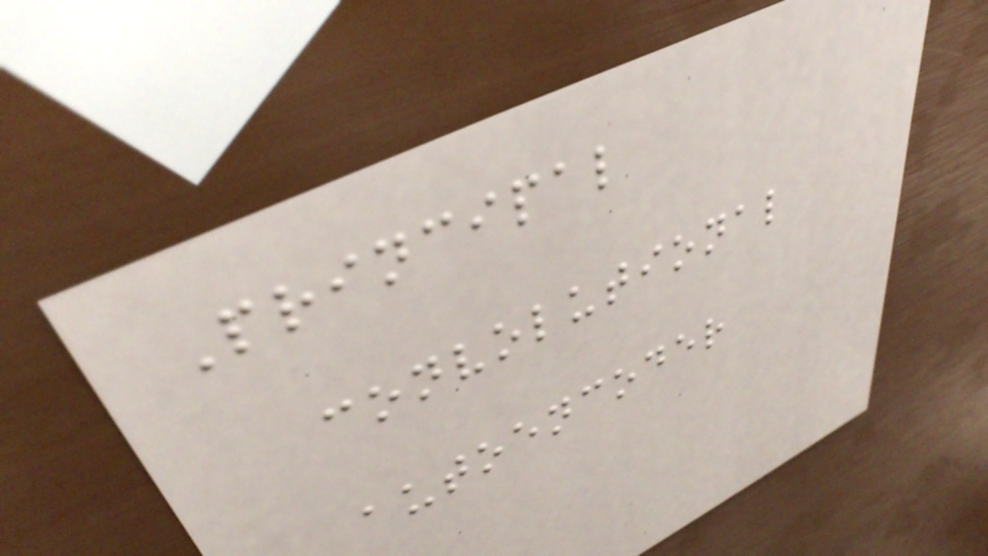Principal
convolutional
autoencoder
